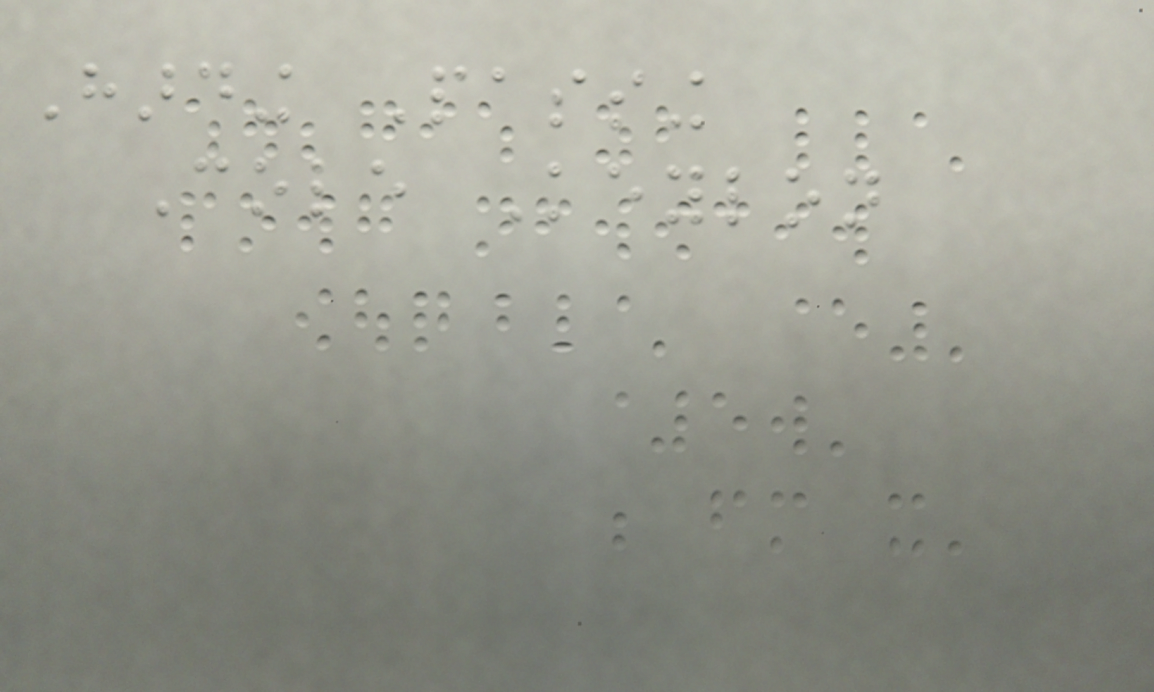Harding Passing
Cole Keylon
